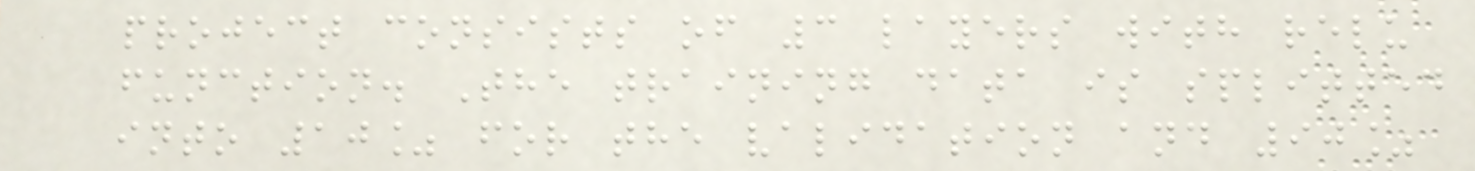project consists of 3 layers with relu
function. The training data is splitted
into 10% for the validation and 90%
